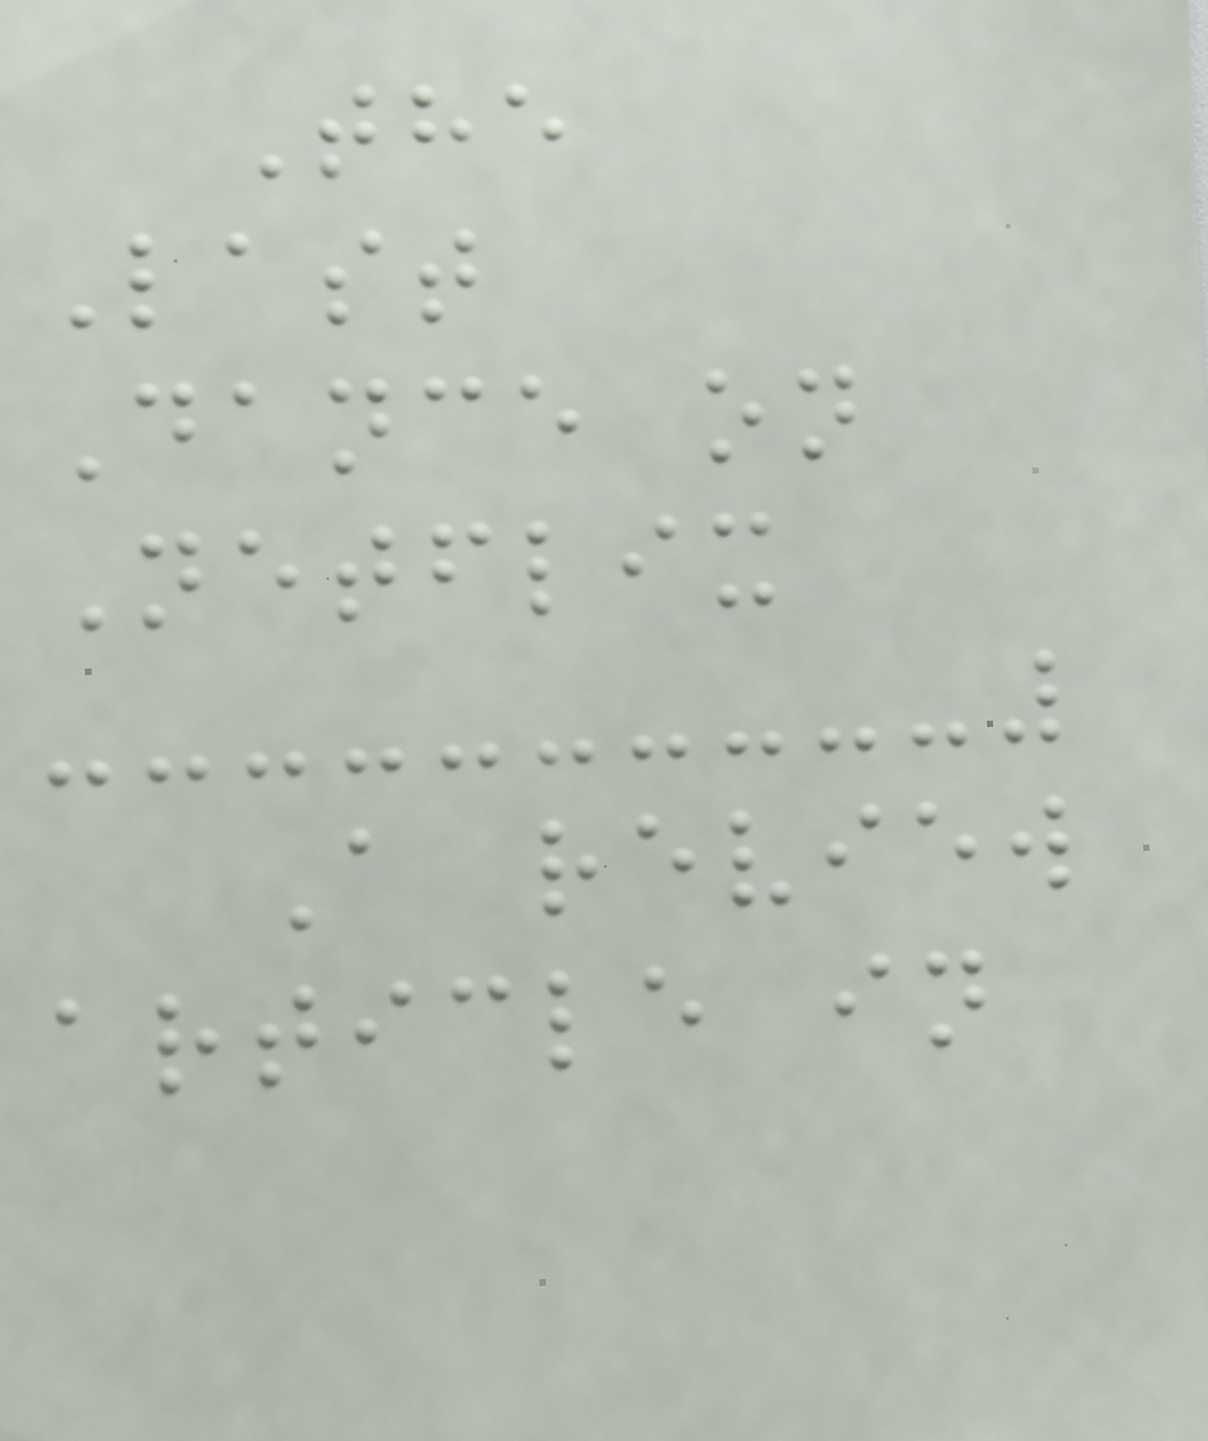The
Last
Dance on
Netflix
A review
article in
